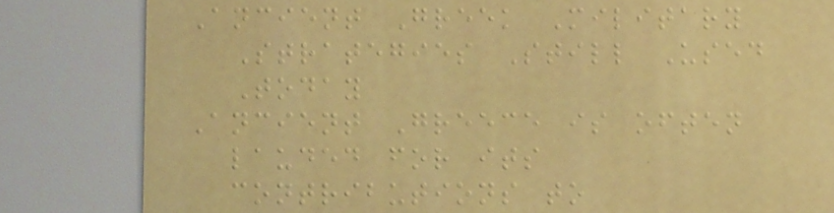Ancient Greek Military
Strategies Still Used
Today
Ancient Greece is often
lauded for its
contributions to
